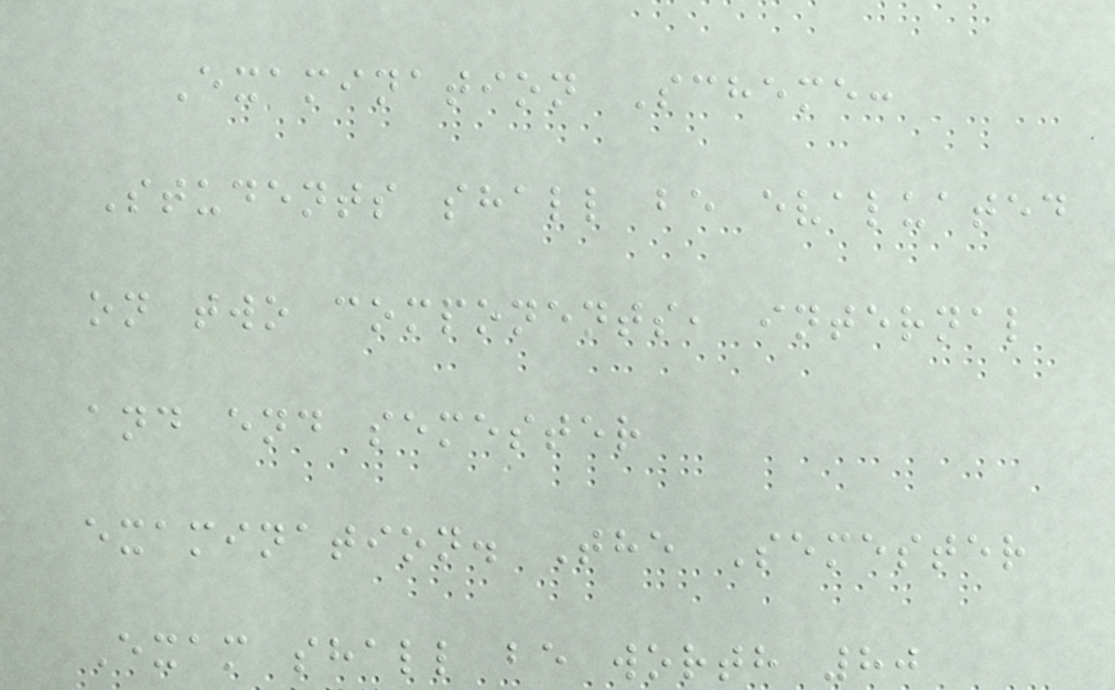Examination Scheme:
Students shall be evaluated
on two components, internal
and end semester
examination. The Semester
Exam shall be worth 80
